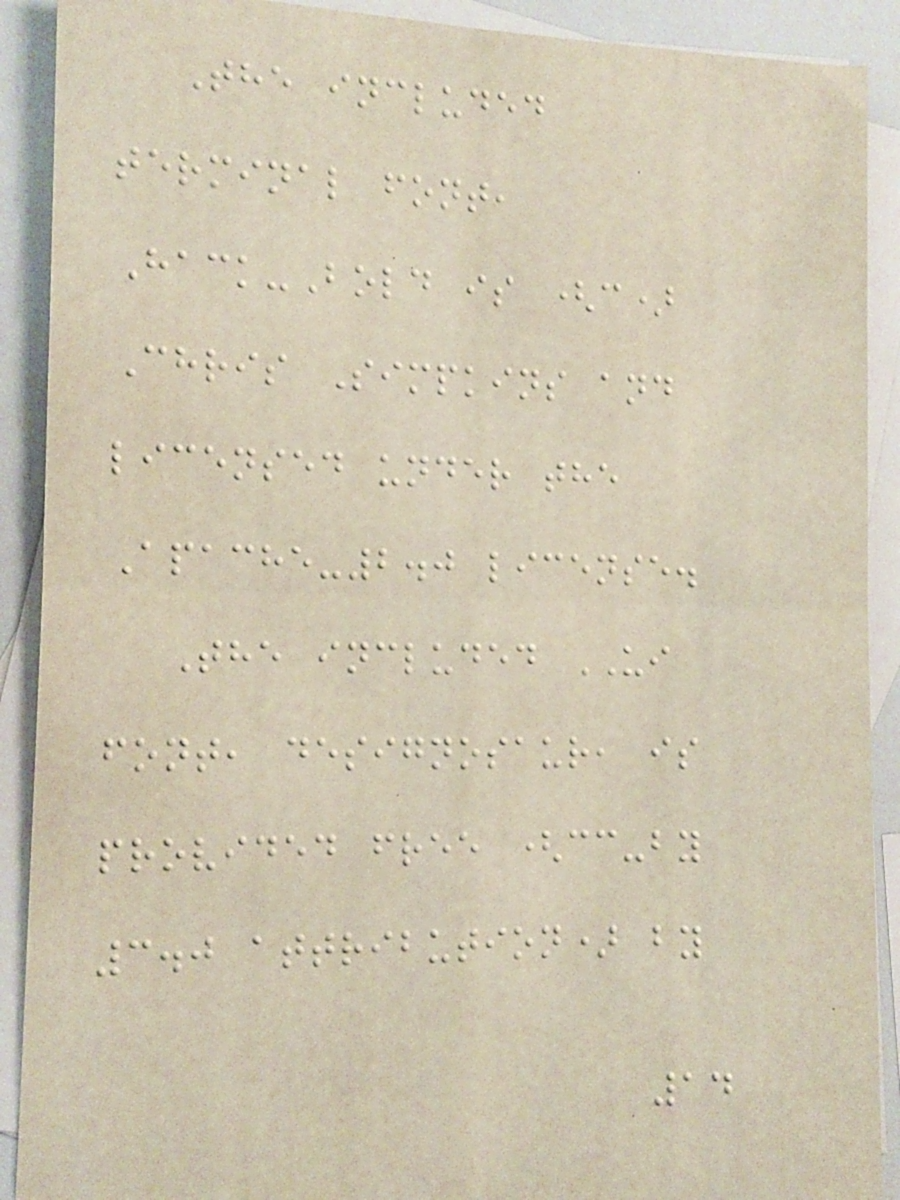The included
terminal font,
Hack-Bold is (c)
Chris Simpkins and
licensed under the
Apache-2.0 license.
The included UI
font, designosaur, is
provided free (cc-by
3.0 attribution) by
14
